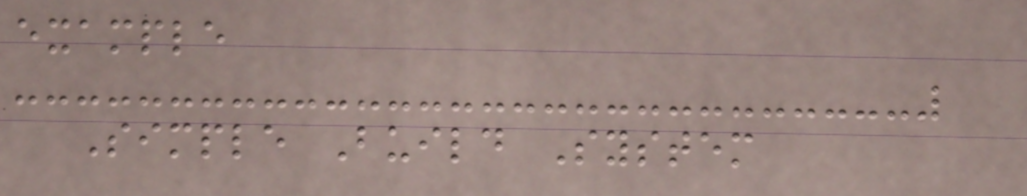example
Simple Build System
